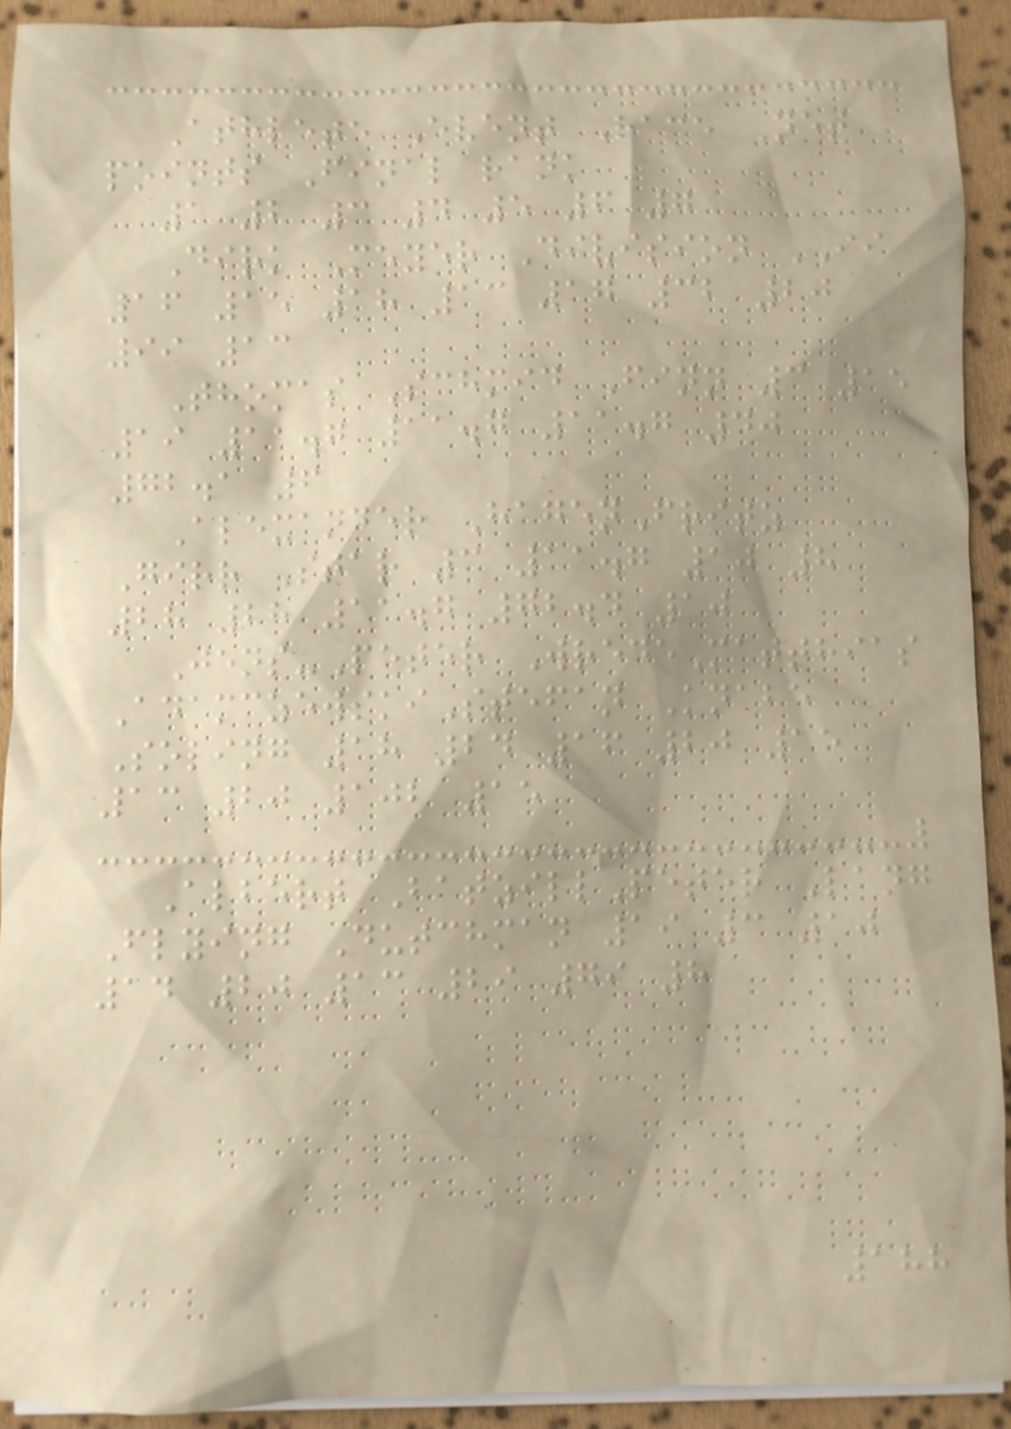Athlete Event Race Net
points Final rank
1 2 3 4 5 6 7
Dirk Meyer Division II
16 15 18 13 17 32 20
99 13
Thomas Schmid Finn 3 15
19 11.7 11.7 11.7 40
72.1 6
Alexander HagenFritz
Girr Star 3 11.7 10 8
28 28 11.7 72.4 10
Jens-Peter WredeMatthias
AdamczewskiStefan Knabe
Soling 18 24 16 20 15
13 20 102 15
Albert BatzillPeter Lang
Flying Dutchman 19 3 10
14 20 13 29 79 8
188
